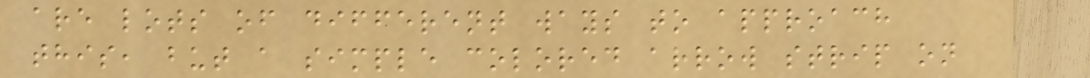are lots of different ways to approach
this, but a simple colored arrow strip on
